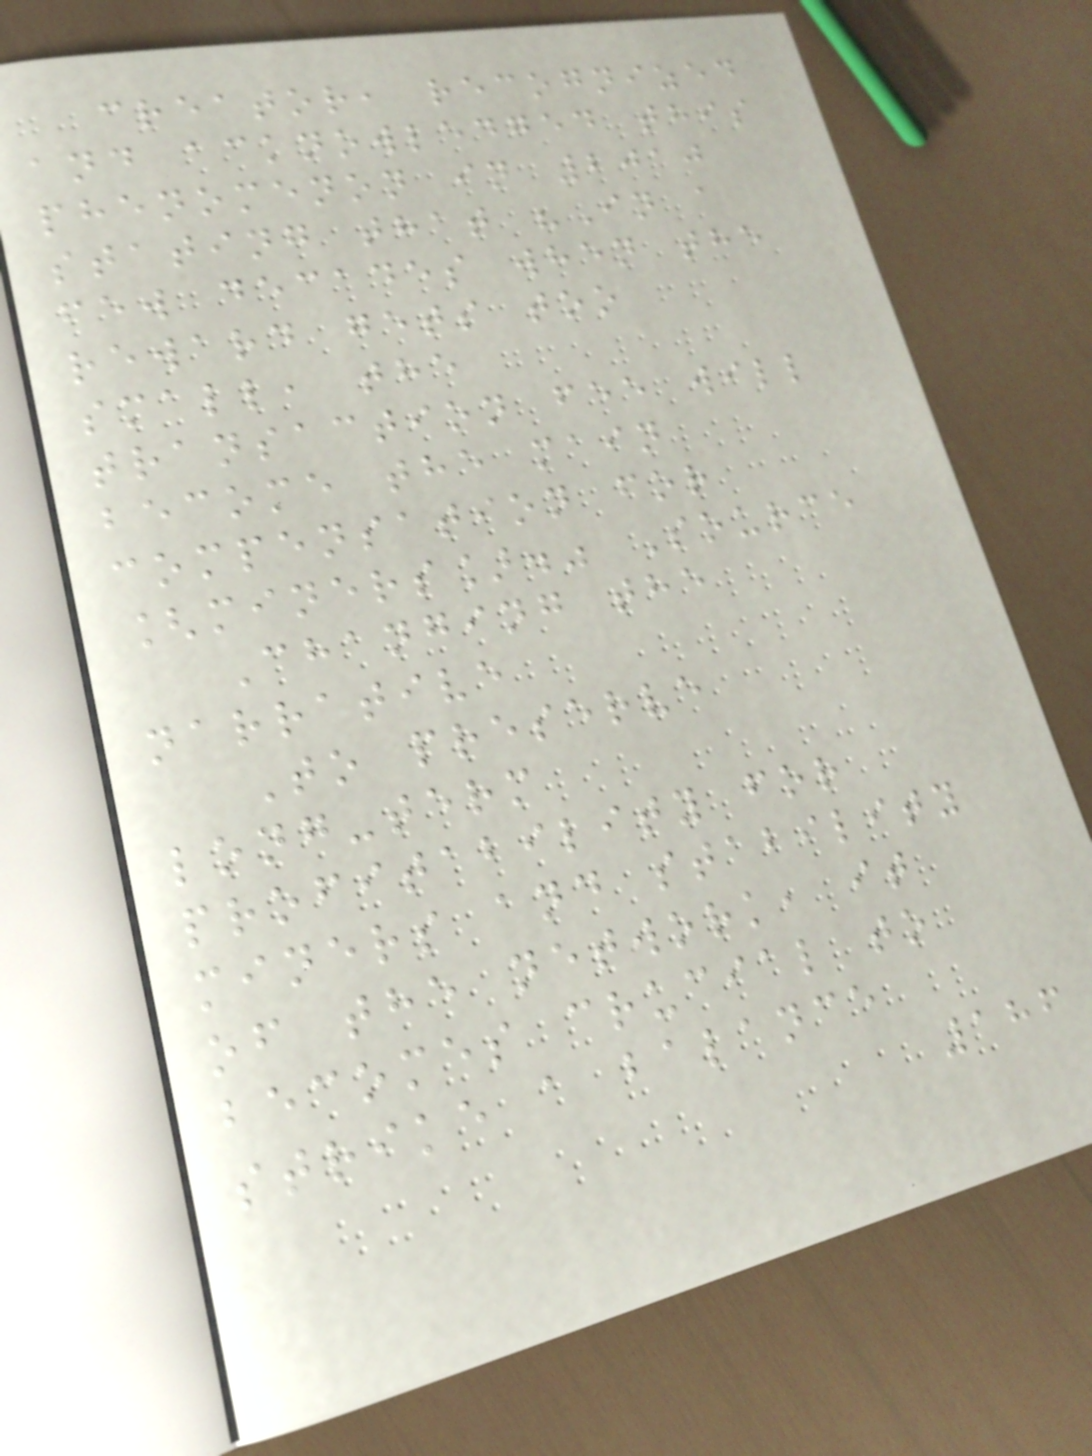creator, recognized
and acknowledged this
phenomenon in 2010
stating that "In a
few decades when the
reward gets too
small, the
transaction fee will
become the main
compensation for
[miners]." Source
Changing the
narrative
To preserve
long-term
profitability for
miners and stability
of the network, it
becomes crucial to
strike a balance
186
